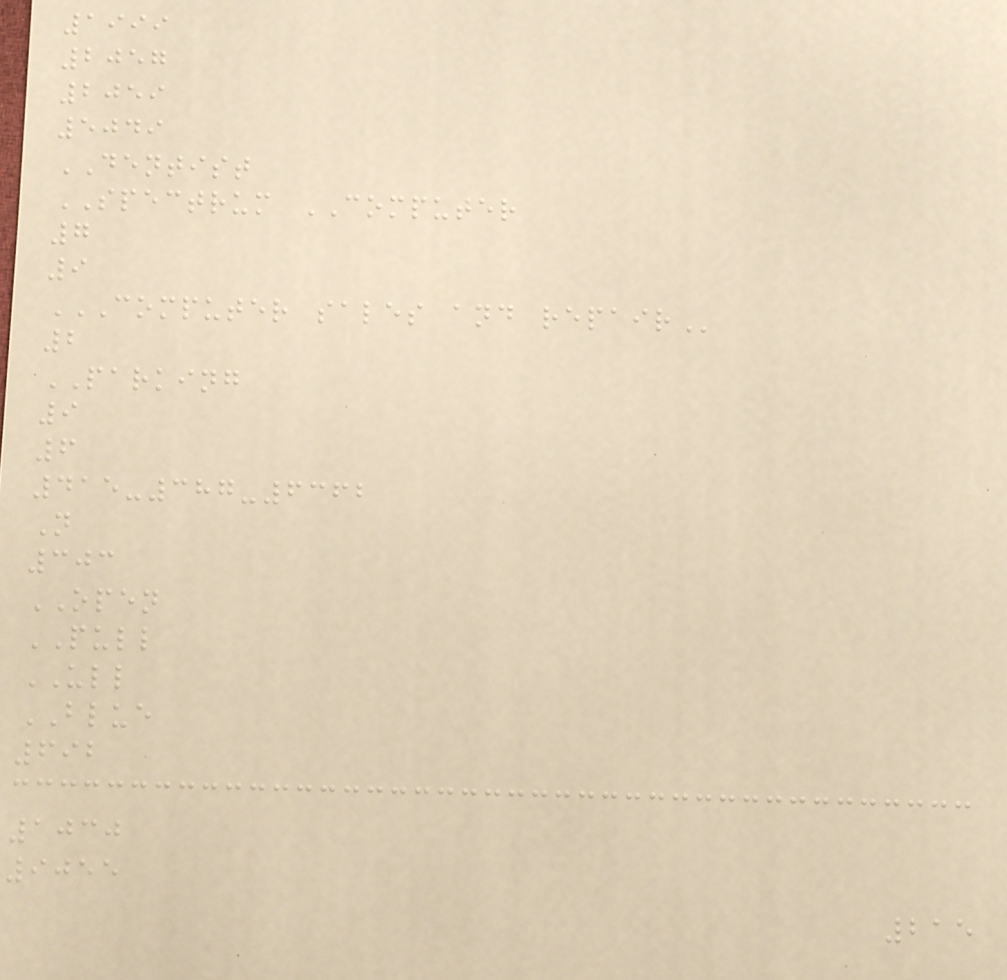1999
2057
2059
5049
DENTIST
SPECTRUM COMPUTER
7
9
COMPUTER SALES AND REPAIR
2
PARKING
9
6
415-387-6362
N
303
OPEN
PULL
ULL
BLUE
692
1030
9055
215
